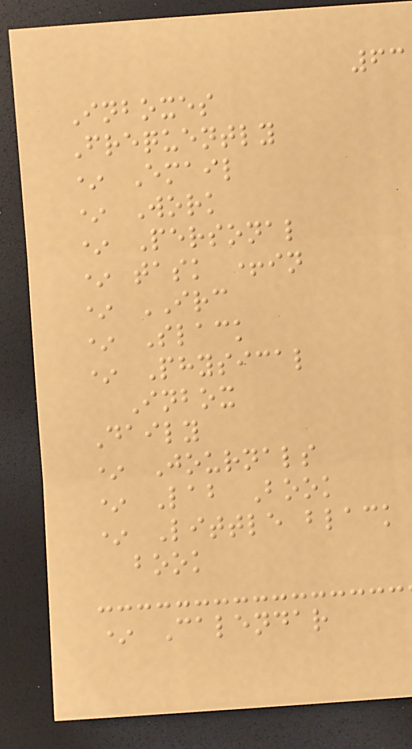63
Inboxes
Frequently
* Email
* Work
* Personal
* task +in
* IRC
* Slack
* Physical
Inbox
Daily
* Journals
* Lab Book
* Little black
book
* Calendar
